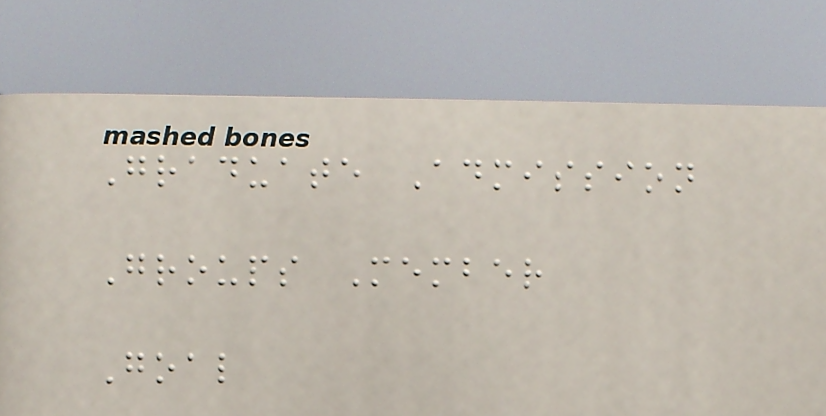Graduate Admission
Groups Member
Goal
